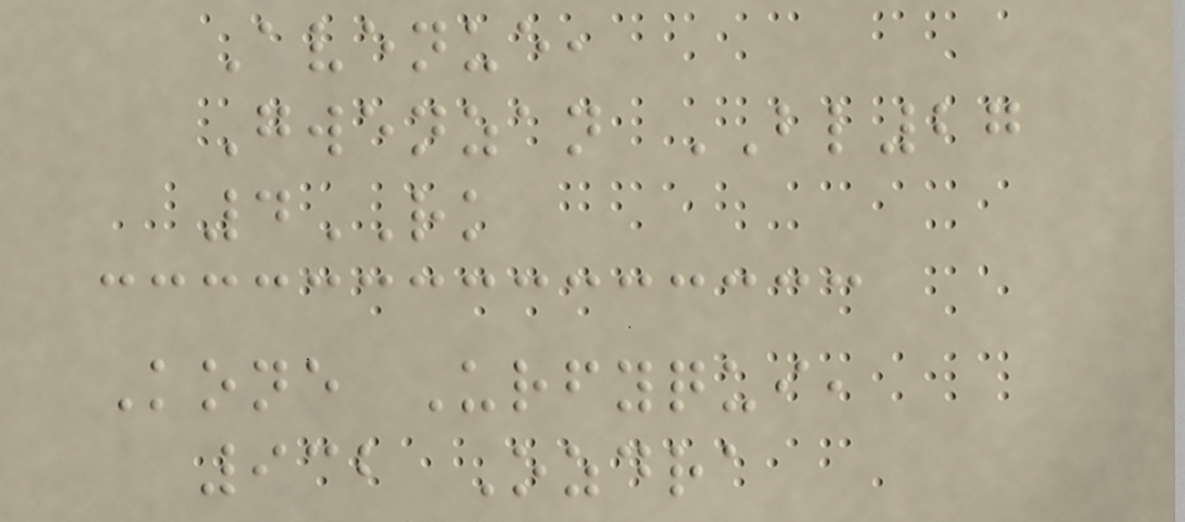Avenue,
Gwenzan BL27
4RK
Kone Urfyqui,
932 Ozdra
